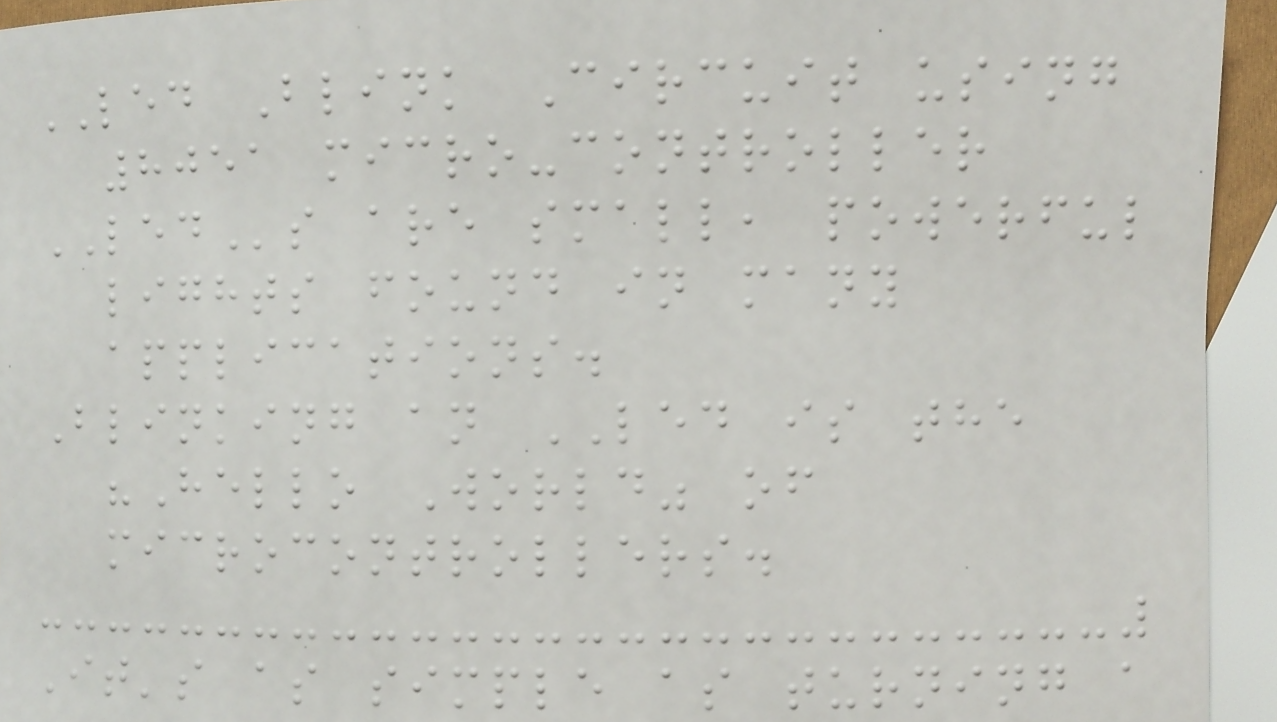LED Blink Circuit using
8051 micro-controller
LEDs are small, powerful
lights found in many
applications.
Blinking an LED is the
"Hello World" of
microcontrollers.
It's as simple as turning a
